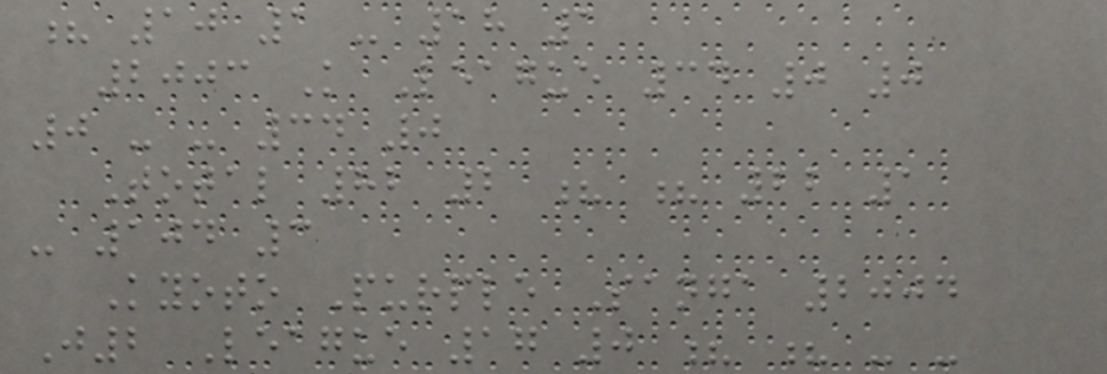? 10 1 - 18 1
2003 K League 34 0 0
0 - - 34 0
Total 82 2 ? ? 22 1
- 104 3
Kyoto Purple Sanga 2004
J2 League 17 0 ? ? - -
